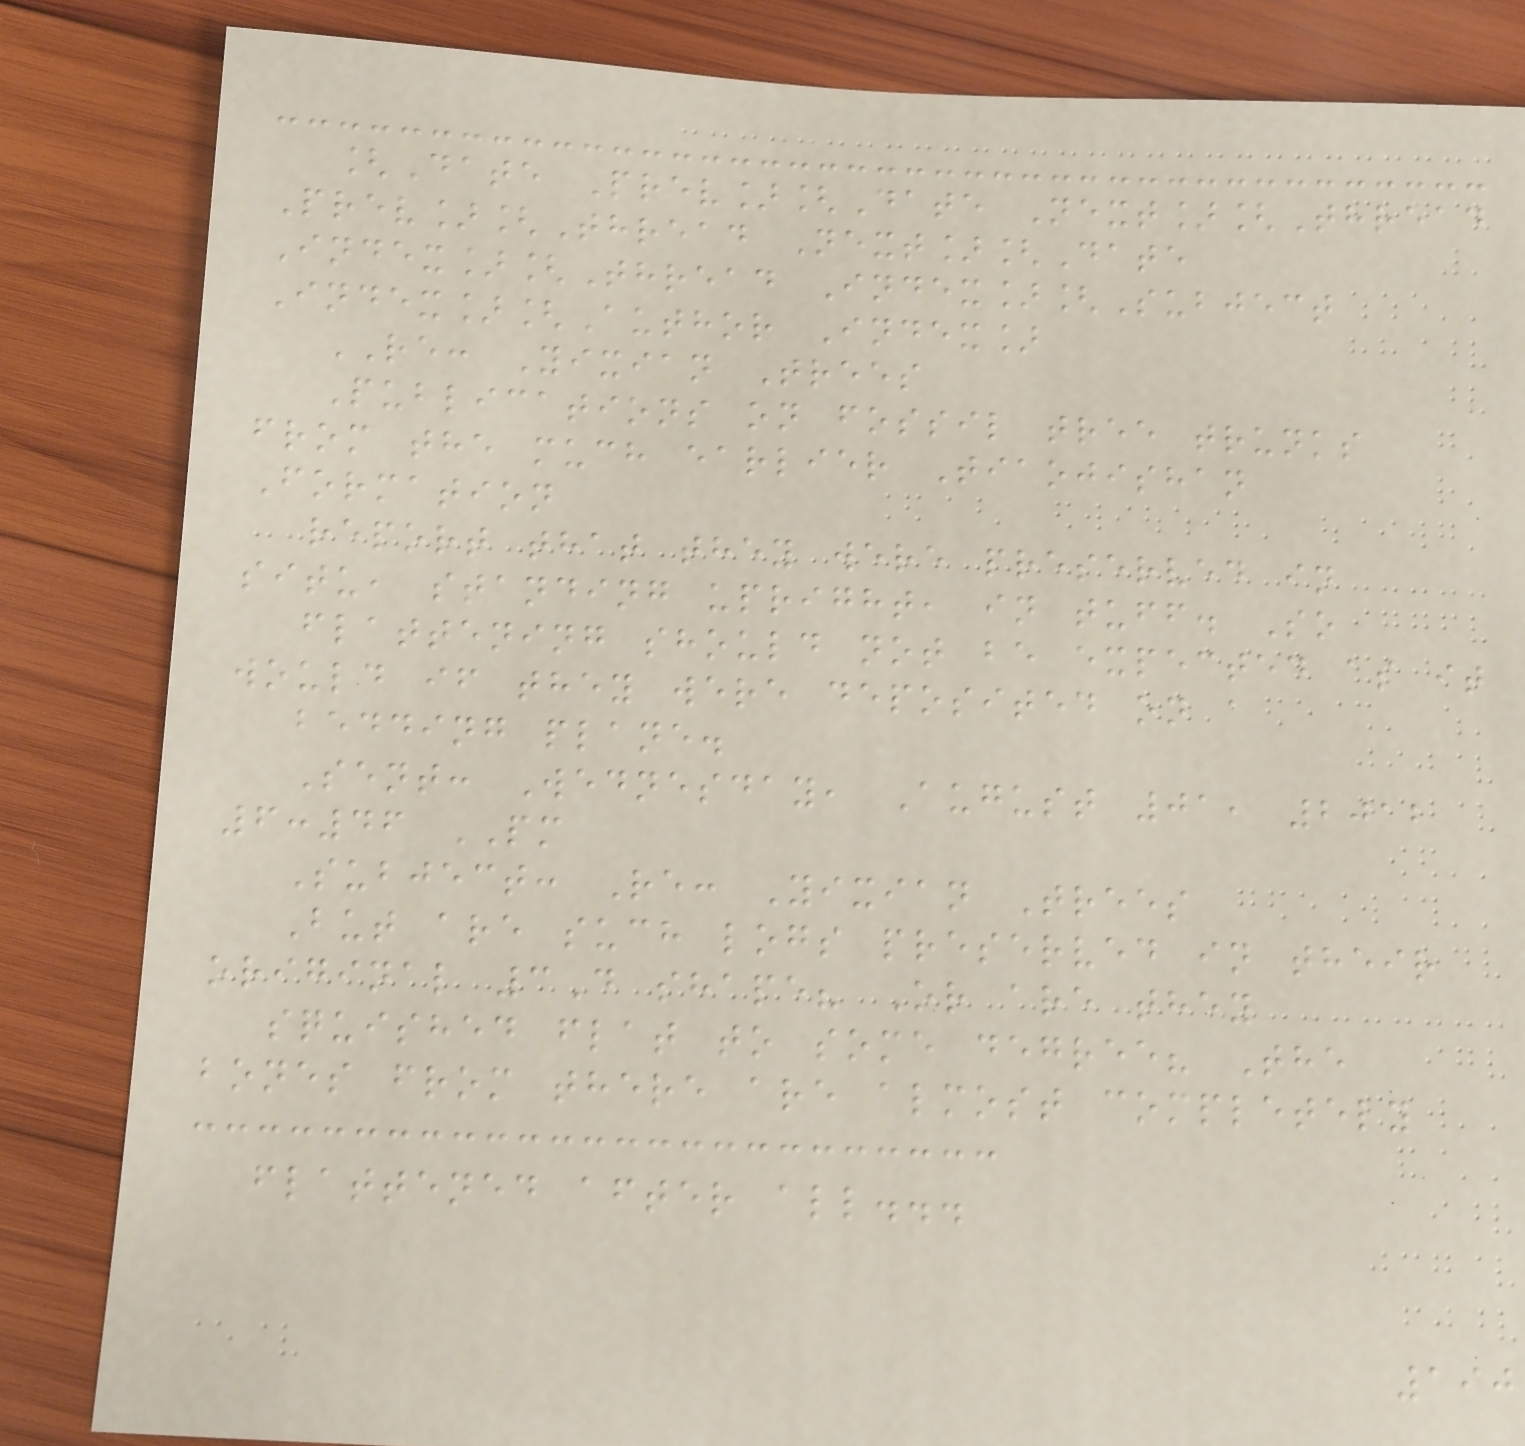[Date Prev][Date Next][Thread
Prev][Thread Next][Date
Index][Thread Index][Subject
Index][Author Index]
RE: Yixian Trees
Publications on fossil tree trunks
from the much earlier Tiaojishan
Formation
report that they were preserved in
situ, standing upright, in tuff. So
flattening should not be expected as it
would if they were deposited on a
bedding plane.
Sent: Wednesday, August 01, 2012
6:46 PM
Subject: Re: Yixian Trees
But are such logs preserved in their
original 3D shape? Or are they
squished flat to some degree? The
bones from there are almost completely
flattened after all...
190
